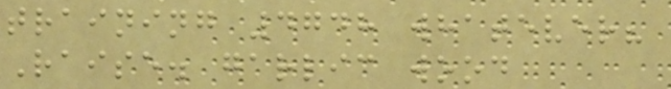training 4748 whatever?
Raise. garlic wood
